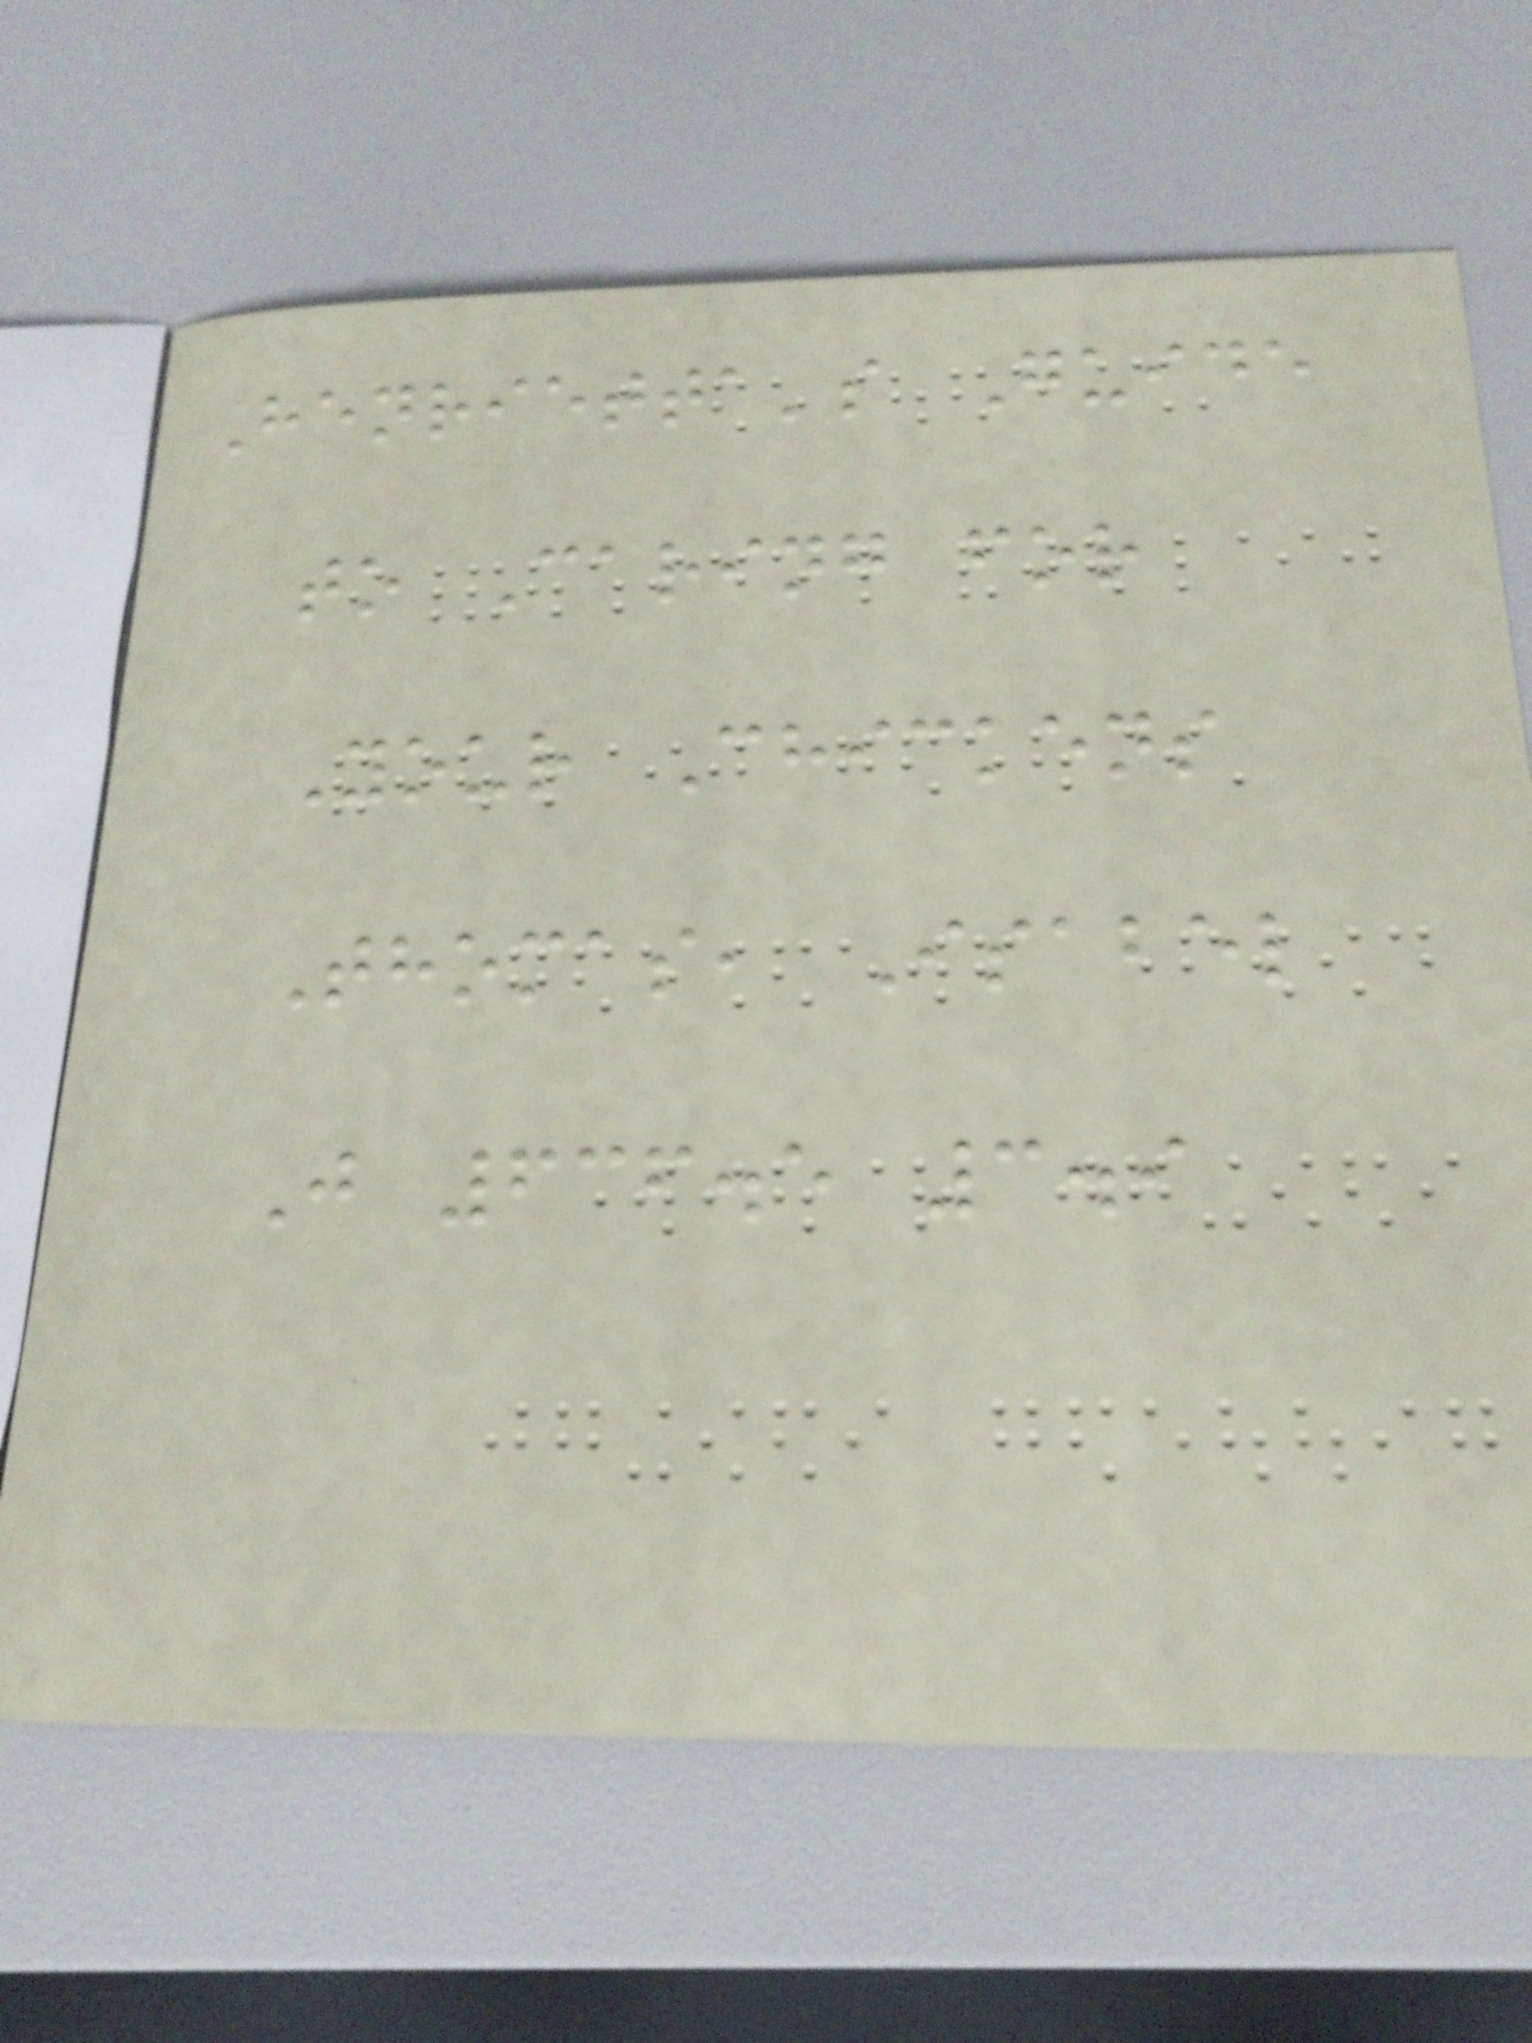Henrietta's Guide
to Caring for
Your Chickens
Thomas, Isabel
J 636.5 3.9
